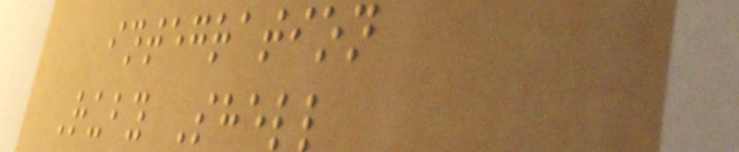integration
Ruby Shell
